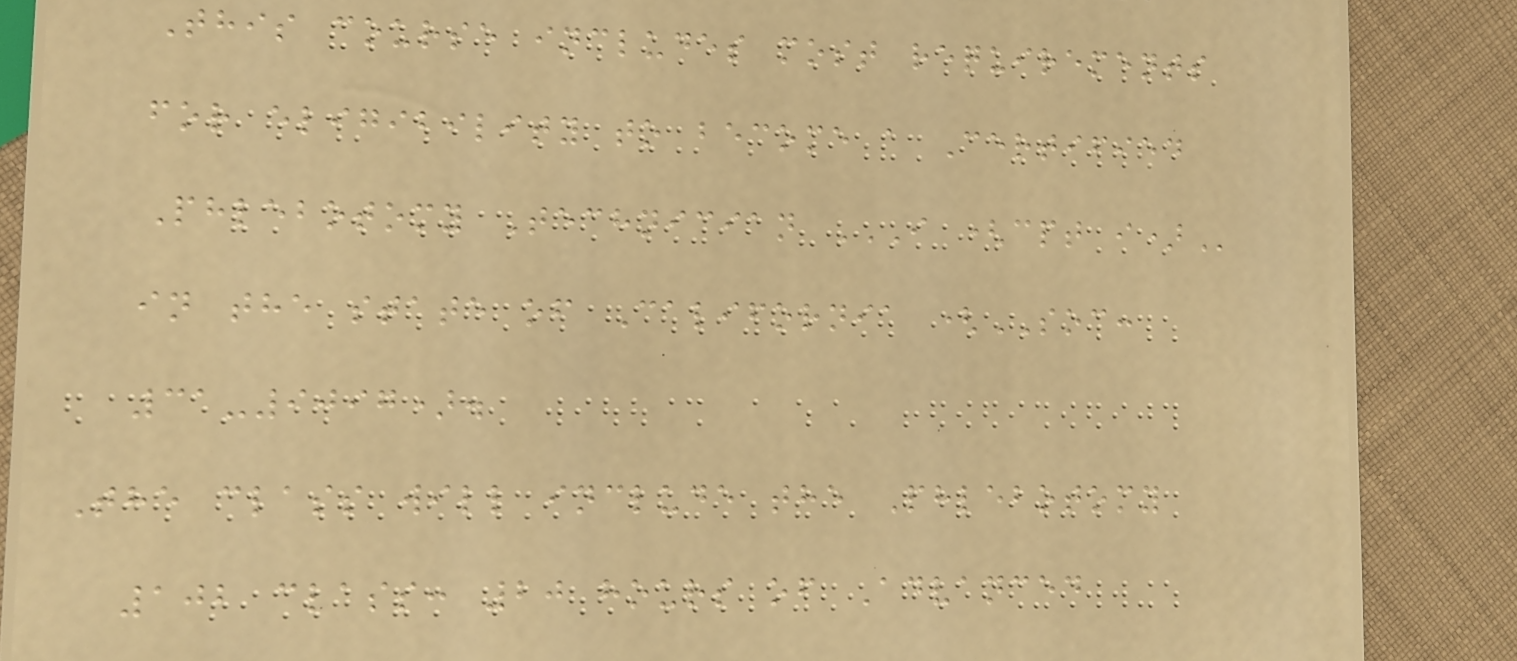This course includes most requirements
for eligibility to become a Certified
Phlebotomy Technician I (CPT I)
in the state of California (SOC:
31-9097).
The class will include the Phlebotomy
102 class: 20 hours of Advanced
